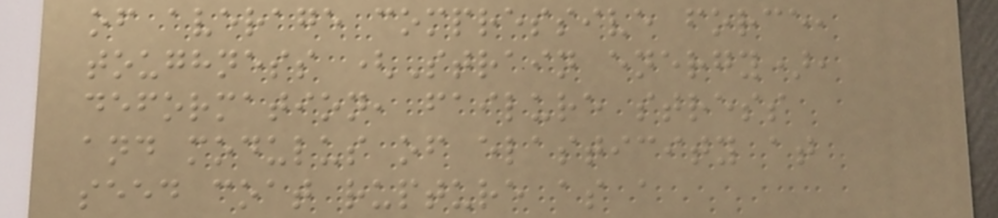of average compressive force,
toughness (Strain energy),
deformation, failure stress
and modulus of elasticity at
seed coat rupture as a
